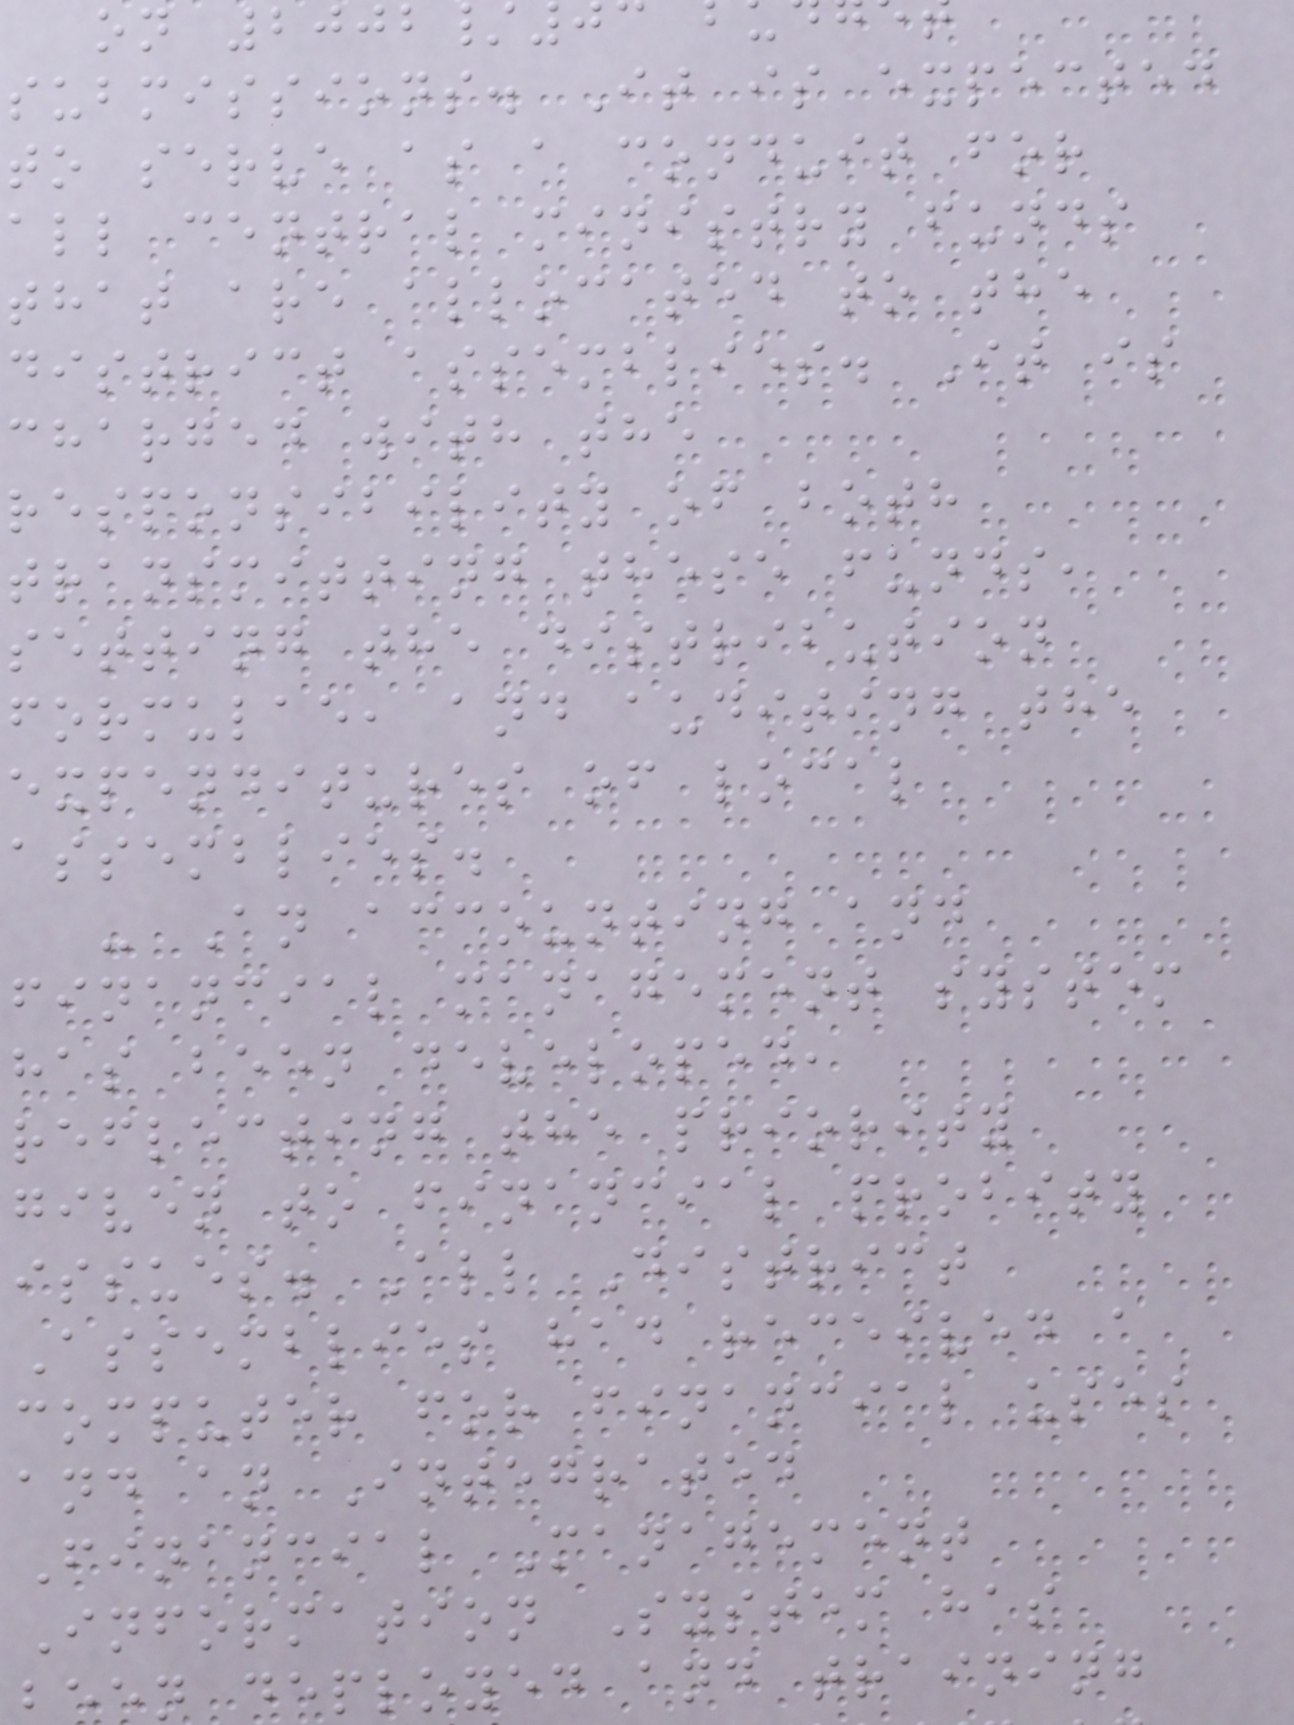on 2002/
submissions. It is expected
to serve as a conduit for
all central ministry funds
that are allocated to the
district assemblies. It is
charged with the
responsibility of both
transmitting these funds,
setting the distribution
formulae, and auditing the
expenditures of local
assemblies.
- An accounting and
financial management system
has been developed,
reflecting the priority
given to financial probity
issues. All District
Assemblies had received a
computer for financial uses
and an Integrated
Financial Management
Information System has
een deployed and training
